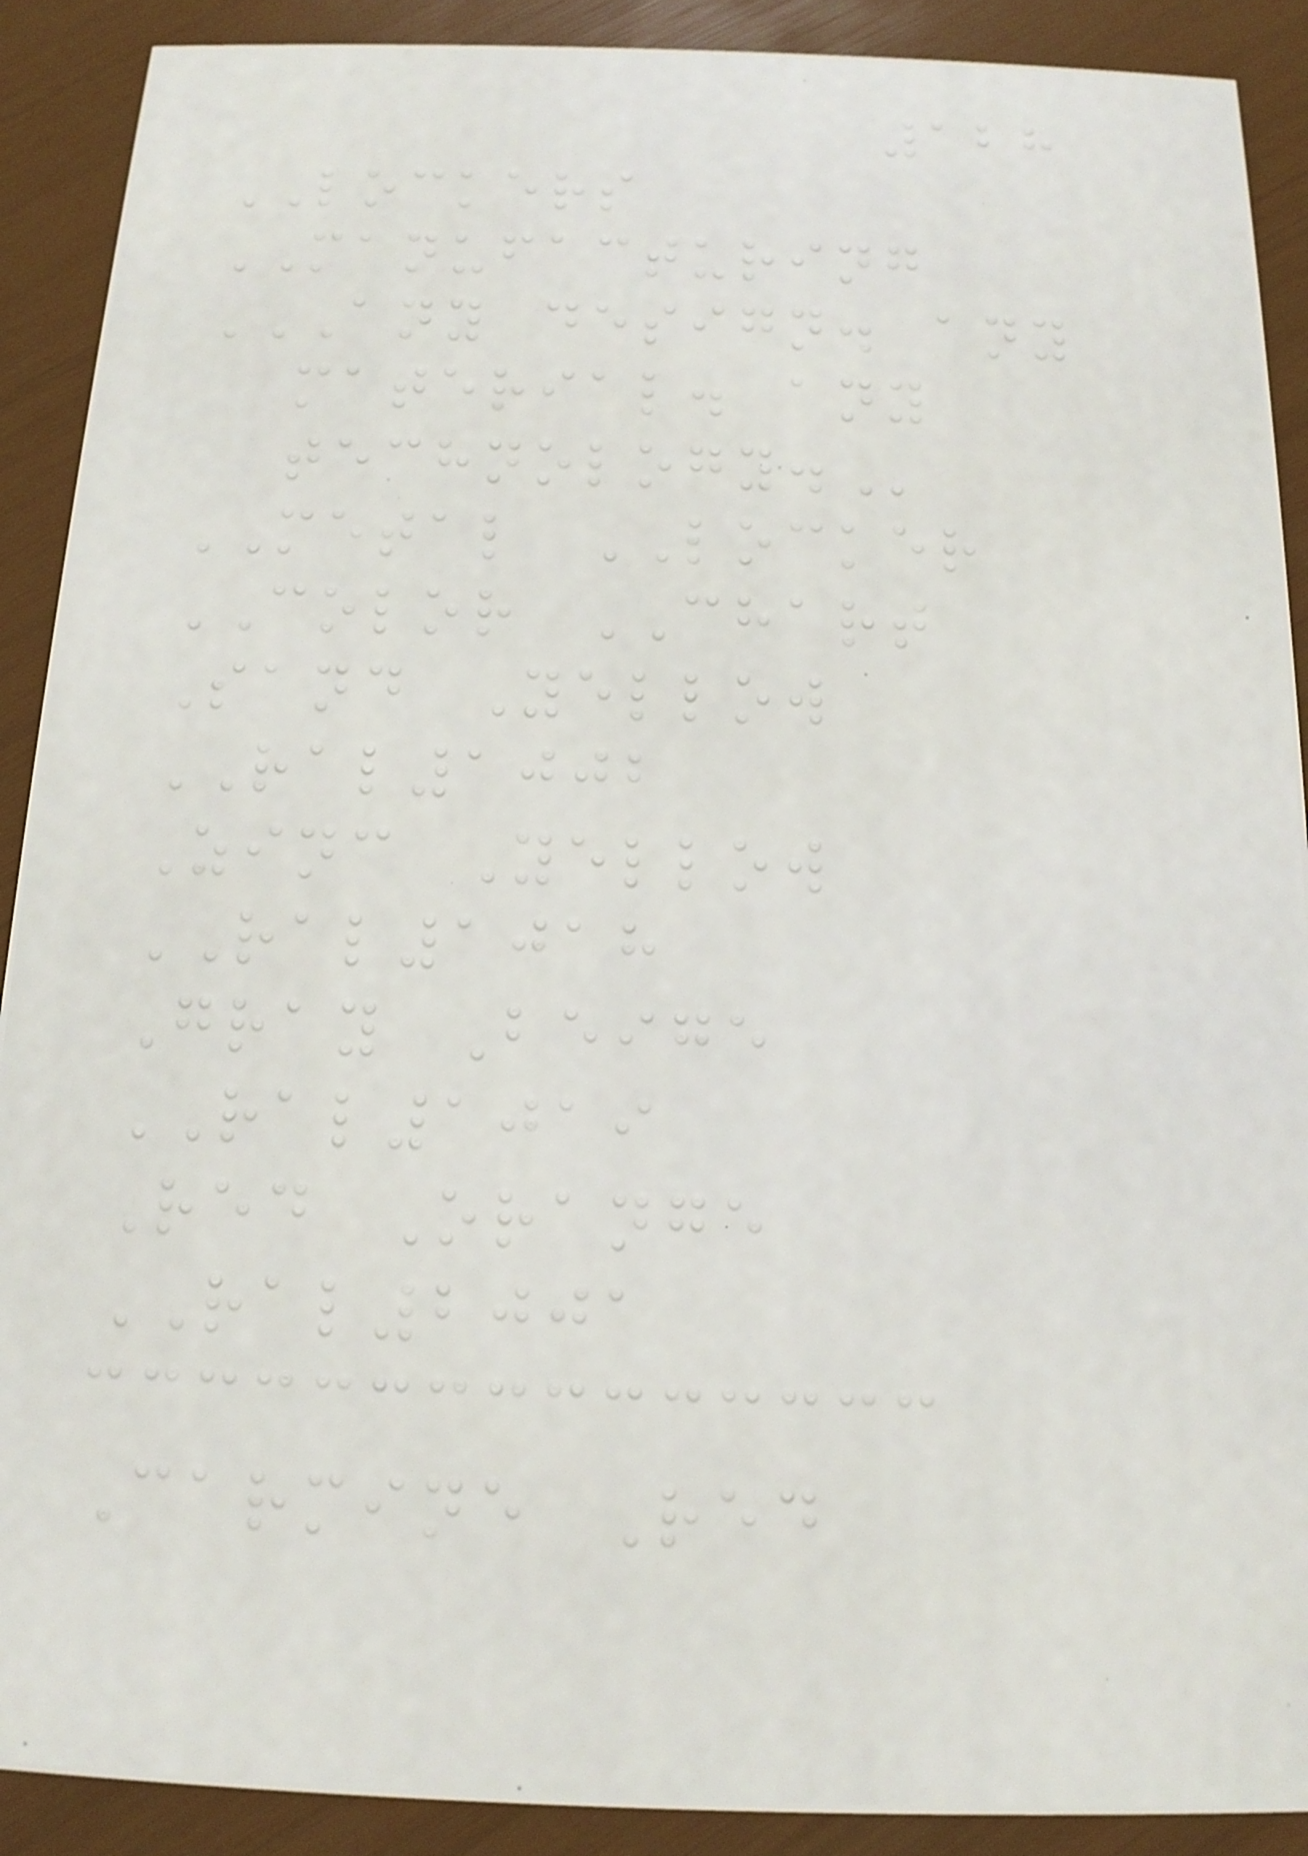128
LOCKERS
MANUFACTURING
ANY DESIGN. ANY
MATERIAL. ANY
TECHNOLOGY.
METAL LOCKER
COLOR CHART
Sand Yellow
RAL1002
Zinc Yellow
RAL1018
Gray Beige
RAL1019
Red Orange
RAL2001
Carmine Red
